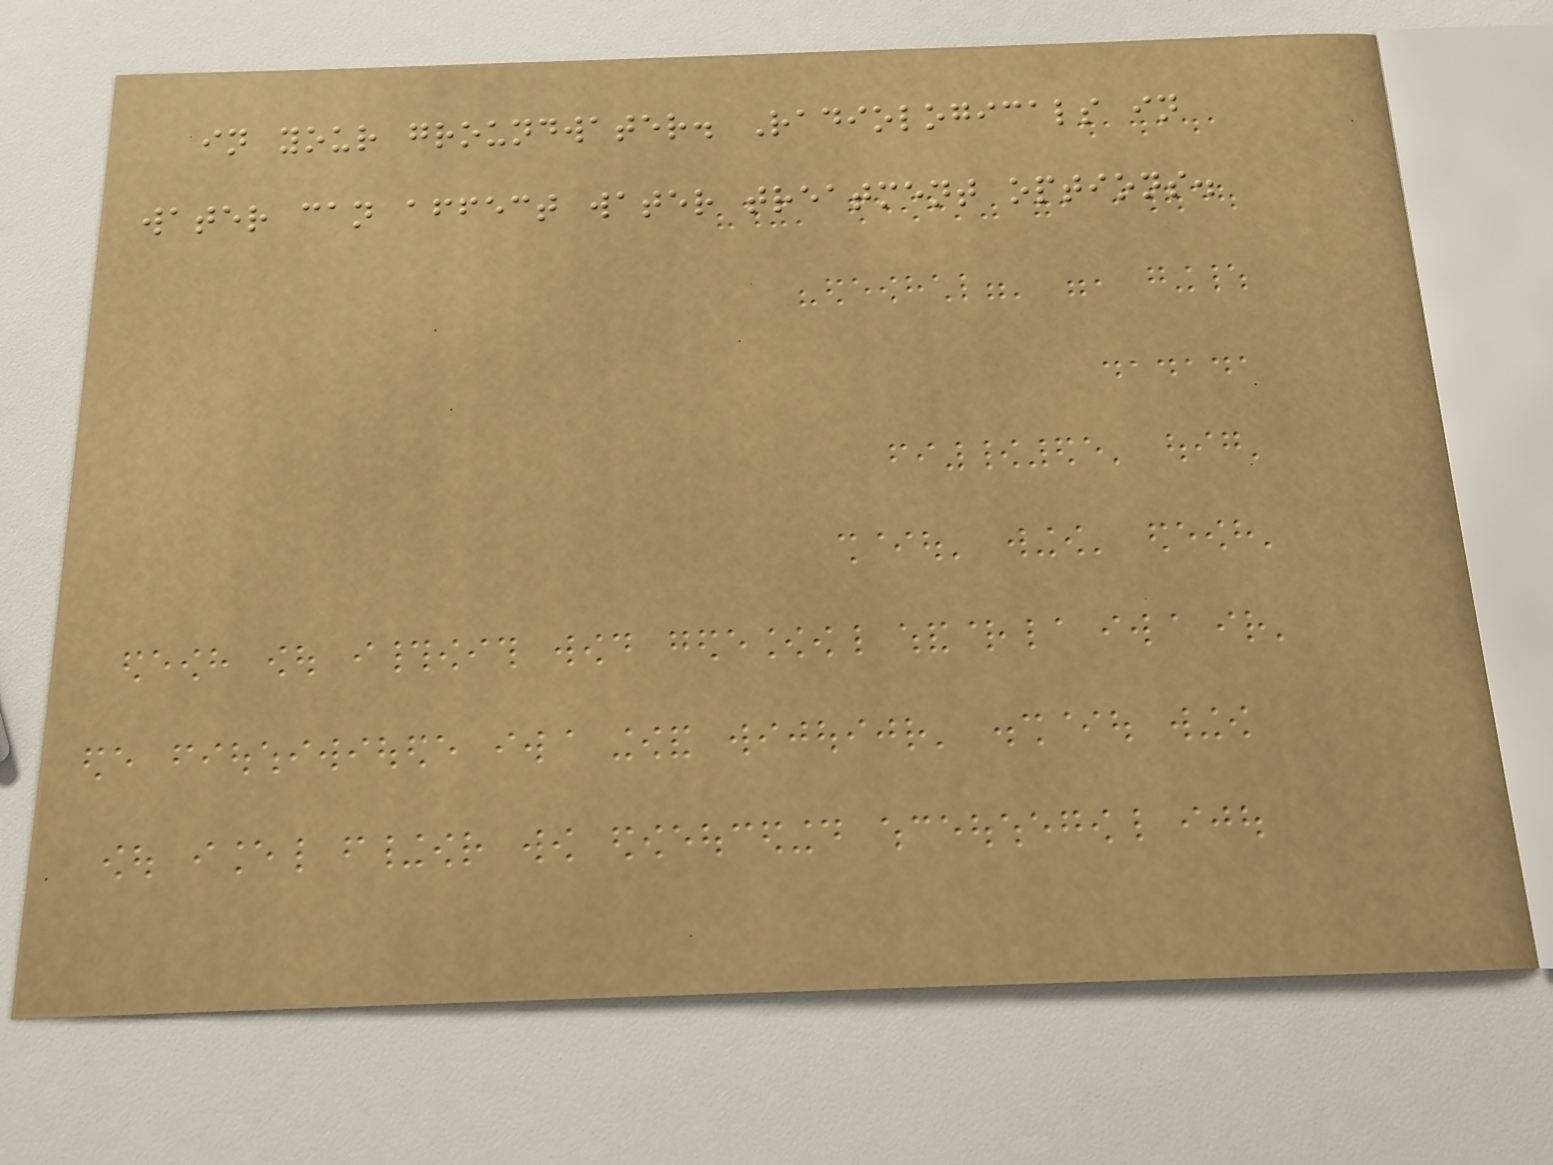in your groundwater. Radiologicals in
water can affect water treatment options.
